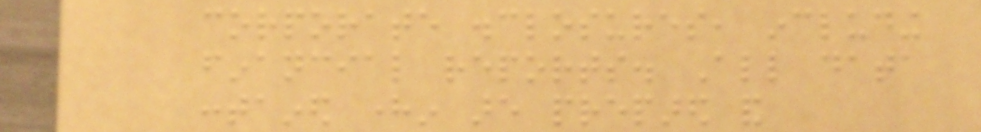corporate disclosures, including
financial reports. All data
contained herein are prepared and
